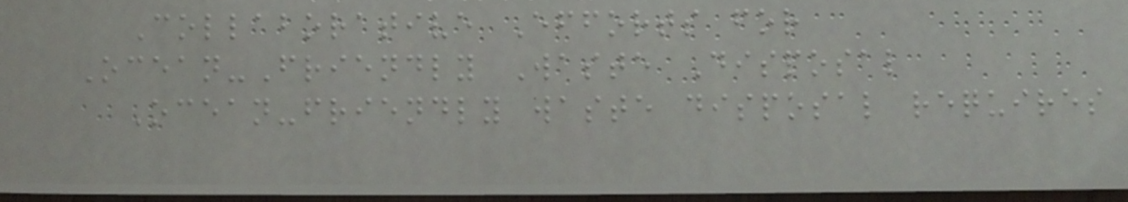Collaborative Efforts for
Ocean-Friendly Waste Disposal
Ocean-friendly waste disposal requires
